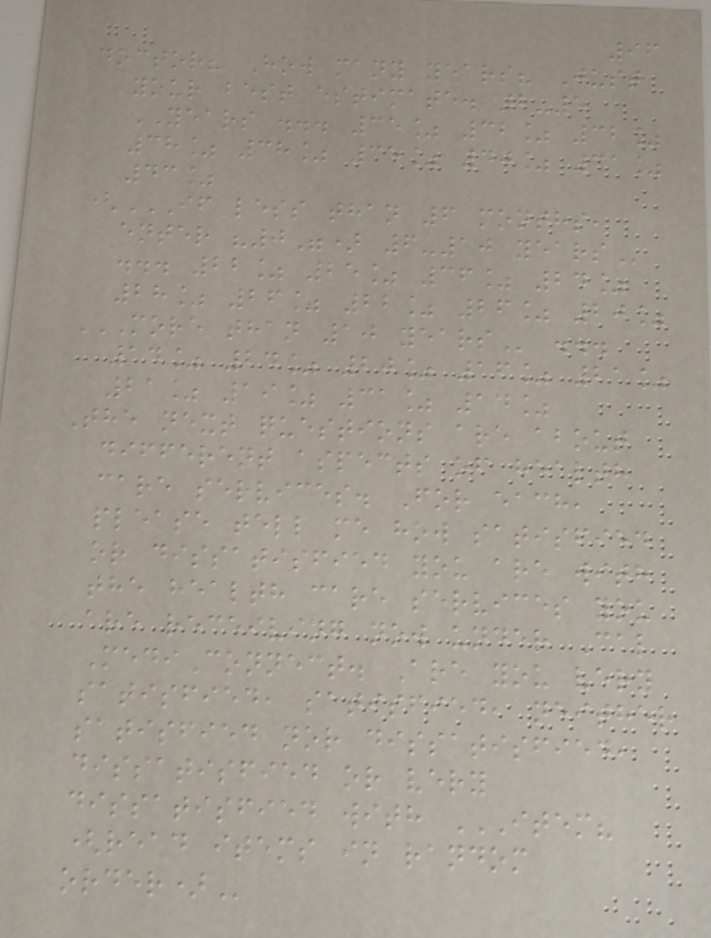96
doctor? How many years? Just
your best estimate. 2-5
YEARS ... 35% 32% 32%
38% 38% 35% 40% 31%
43%
(IF LESS THAN 6 MONTHS,
ENTER "0") 6-10 YEARS
... 22% 25% 36% 24%
28% 26% 22% 26% 20%
MORE THAN 10 YEARS ...
14% 24% 20% 16% 21%
21% 19% 31% 14%
The next questions are about
different aspects of health
care services. For each,
please tell me how satisfied
or dissatisfied you are with
the health care services you
are receiving now under Cal
MediConnect. Are you very
satisfied, satisfied, neither
satisfied nor dissatisfied,
dissatisfied or very
dissatisfied with ITEM?
(READ ITEMS IN RANDOM
ORDER)
